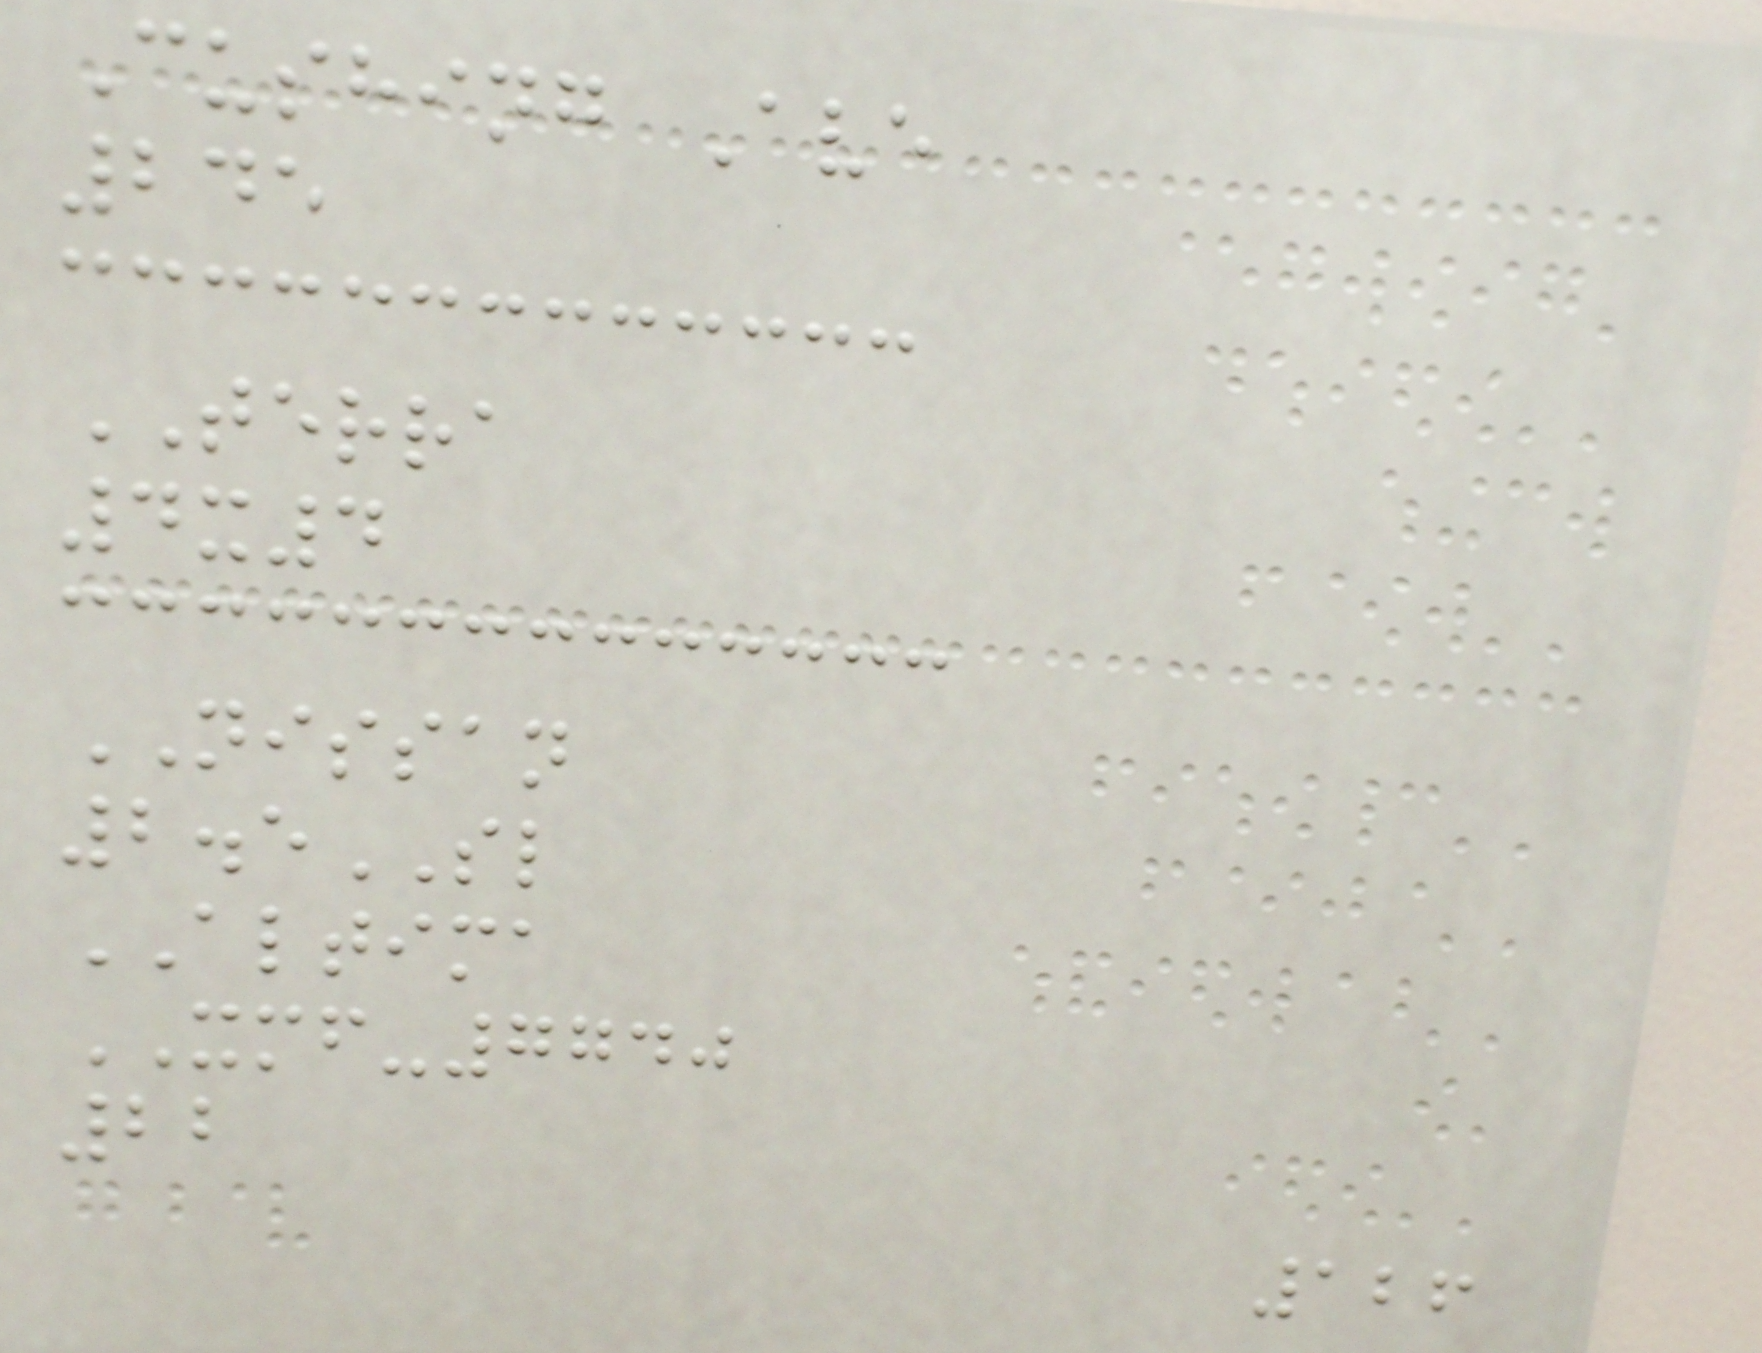Cushing Ave
245
TERRA
4x4
NISSAN
2.5SL
ALTIMA
XMF-7740
22
126
